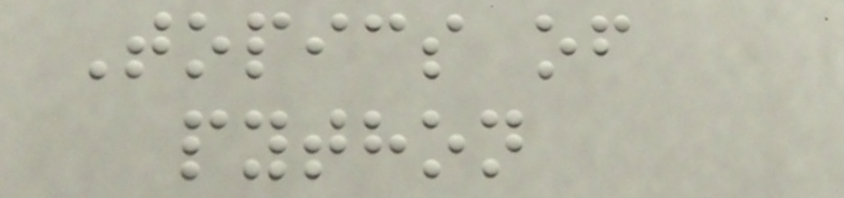Topics of
python
